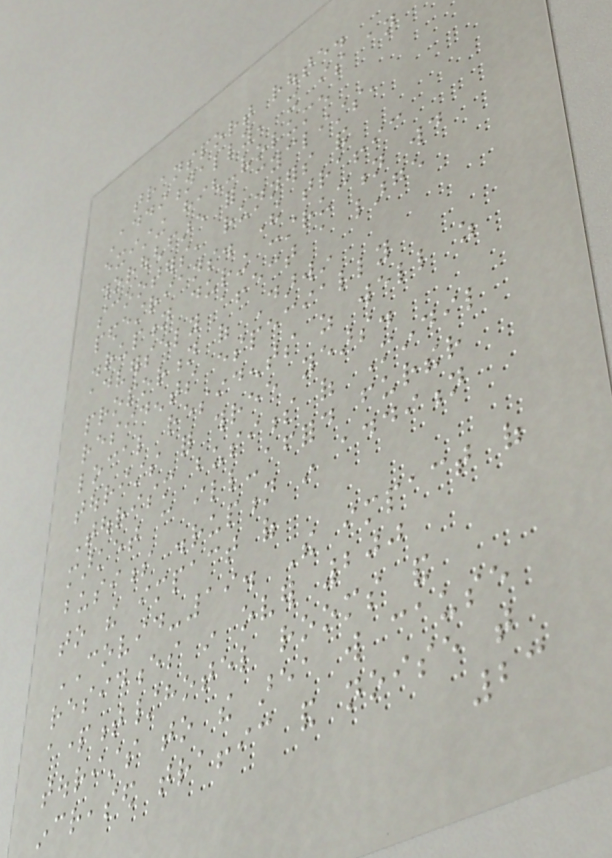transport route.
Additionally, it is an
existing high-volume
thoroughfare for cyclists,
scooters, runners and
pedestrians. The traffic
disruption during construction would
adversely affect a large
proportion of Darwin
residents especially
local residents as well as
tourists for three years.
Tourism business of Mindil
market can ill-afford further
business disruption in addition
to the impact of
COVID-19. The impact of
residences in over 200
apartment/hotel rooms and
tourists to the area will cause
increased traffic and noise that
23
